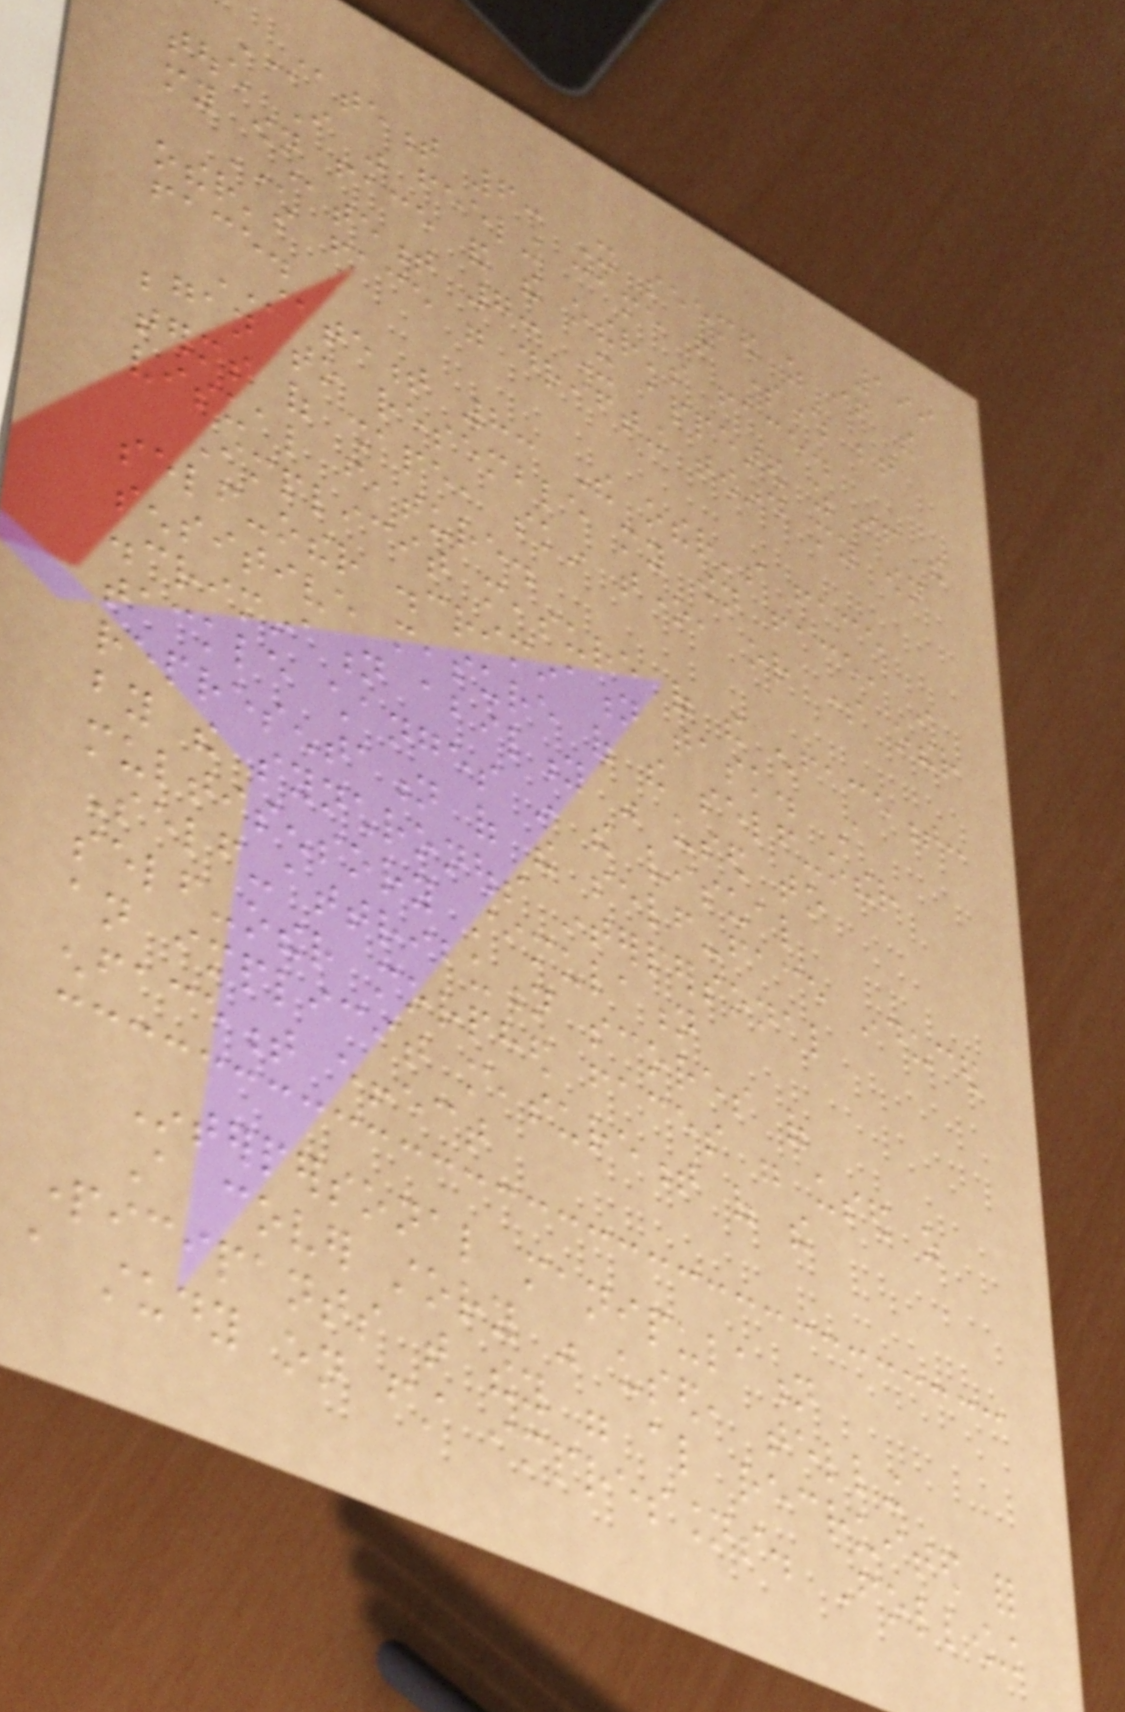199
STATEMENT 6: It seemed as if the
touch I was feeling came from somewhere between
my own face and the other's face.
STATEMENT 7: It appeared as if the
other's face were drifting toward my own
face.
STATEMENT 8: The other's face
began to resemble my own face, in
terms of shape, skin tone, or some other
visual feature.
Implicit measure of the enfacement:
self-other discrimination task. A
sensitive measure of the self-other
discrimination ability was used to
tackle changes in the visual
representation of the self-face induced
by the synchronous interpersonal
multisensory stimulation
Self-attribution scores of
self-other morphed faces were used as
an implicit measurement of the
enfacement effect
Interpersonal manipulation
A cover story was used, telling
participants that they were also recruited for
a study on first impressions. Following
